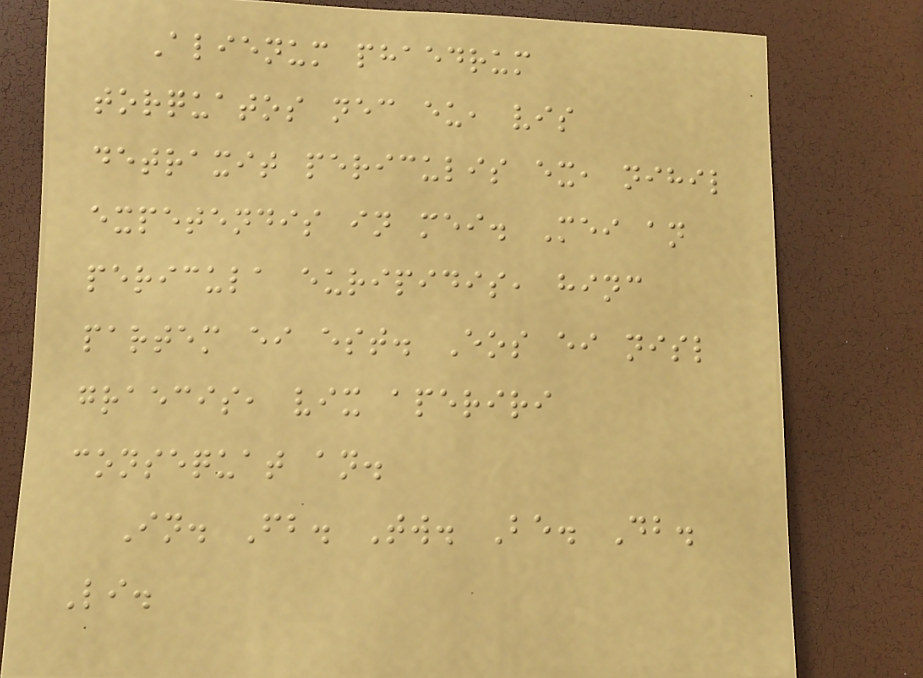Alienum phaedrum
torquatos nec eu, vis
detraxit periculis ex, nihil
expetendis in mei. Mei an
pericula euripidis, hinc
partem ei est. Eos ei nisl
graecis, vix aperiri
consequat an.
In. Fb. Tw. Be. Db.
Li.
